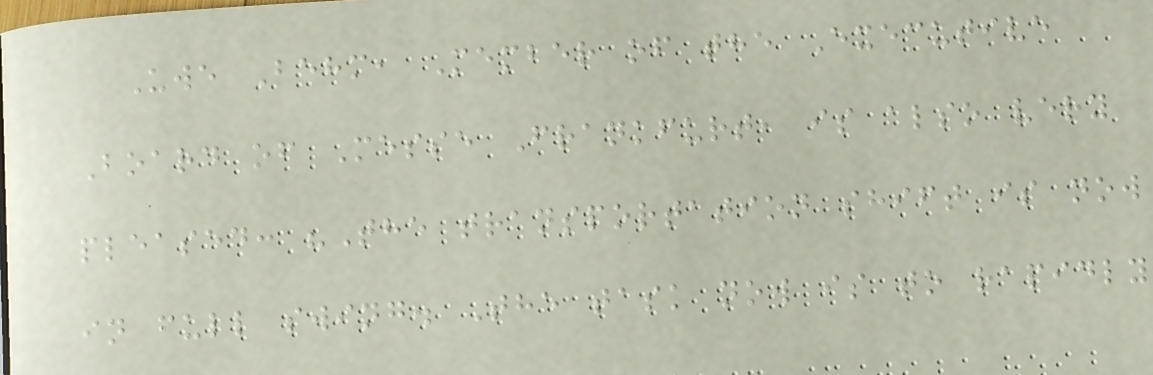Uwe Behm, Member of the Executive
Board of Messe Frankfurt, is also very
pleased: "The transportation shift is now
in full swing. The task now is to rapidly
